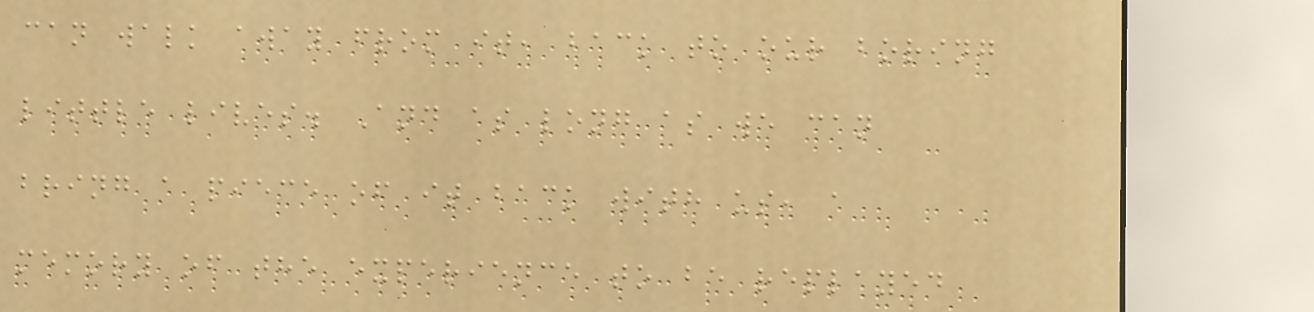can walk away from it, back to our boring
little lives. And as long as we can
bring a piece of it back with us, a
memory of the experience to be replayed
